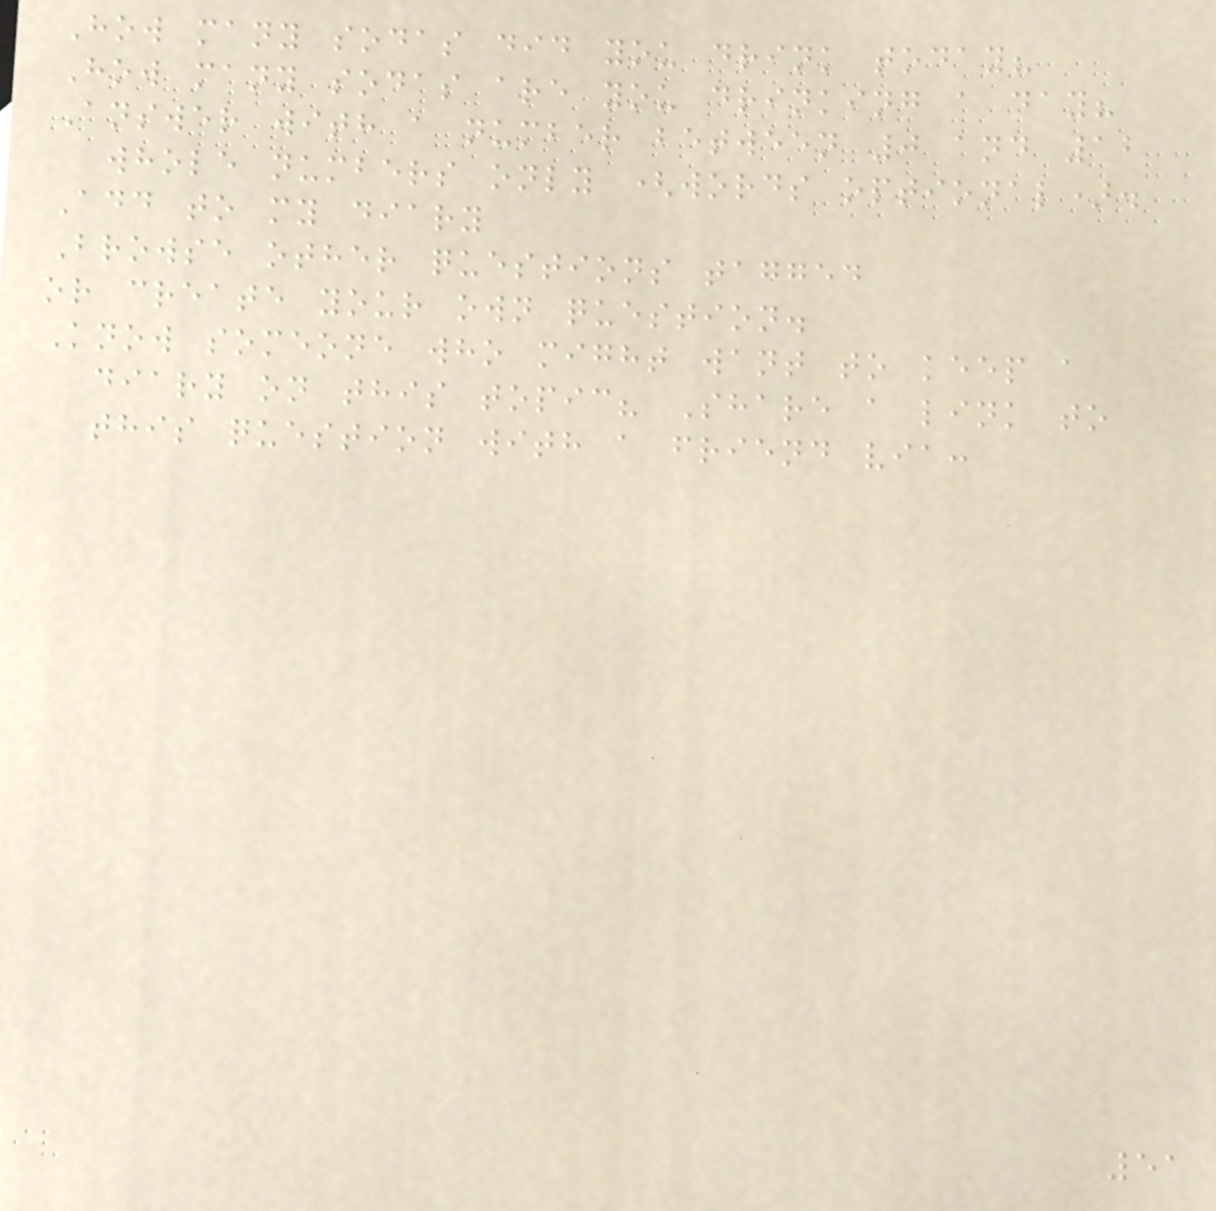How many sodas did you drink today?
How many sodas are you drinking a day?
Answer with a number between 0 and 12
whole numbers only (words optional).
Add to my diary
Browse other questions tagged
or create your own question.
Know someone who might want to keep a
diary on this topic? Share a link to
this question with a friend via:
51
